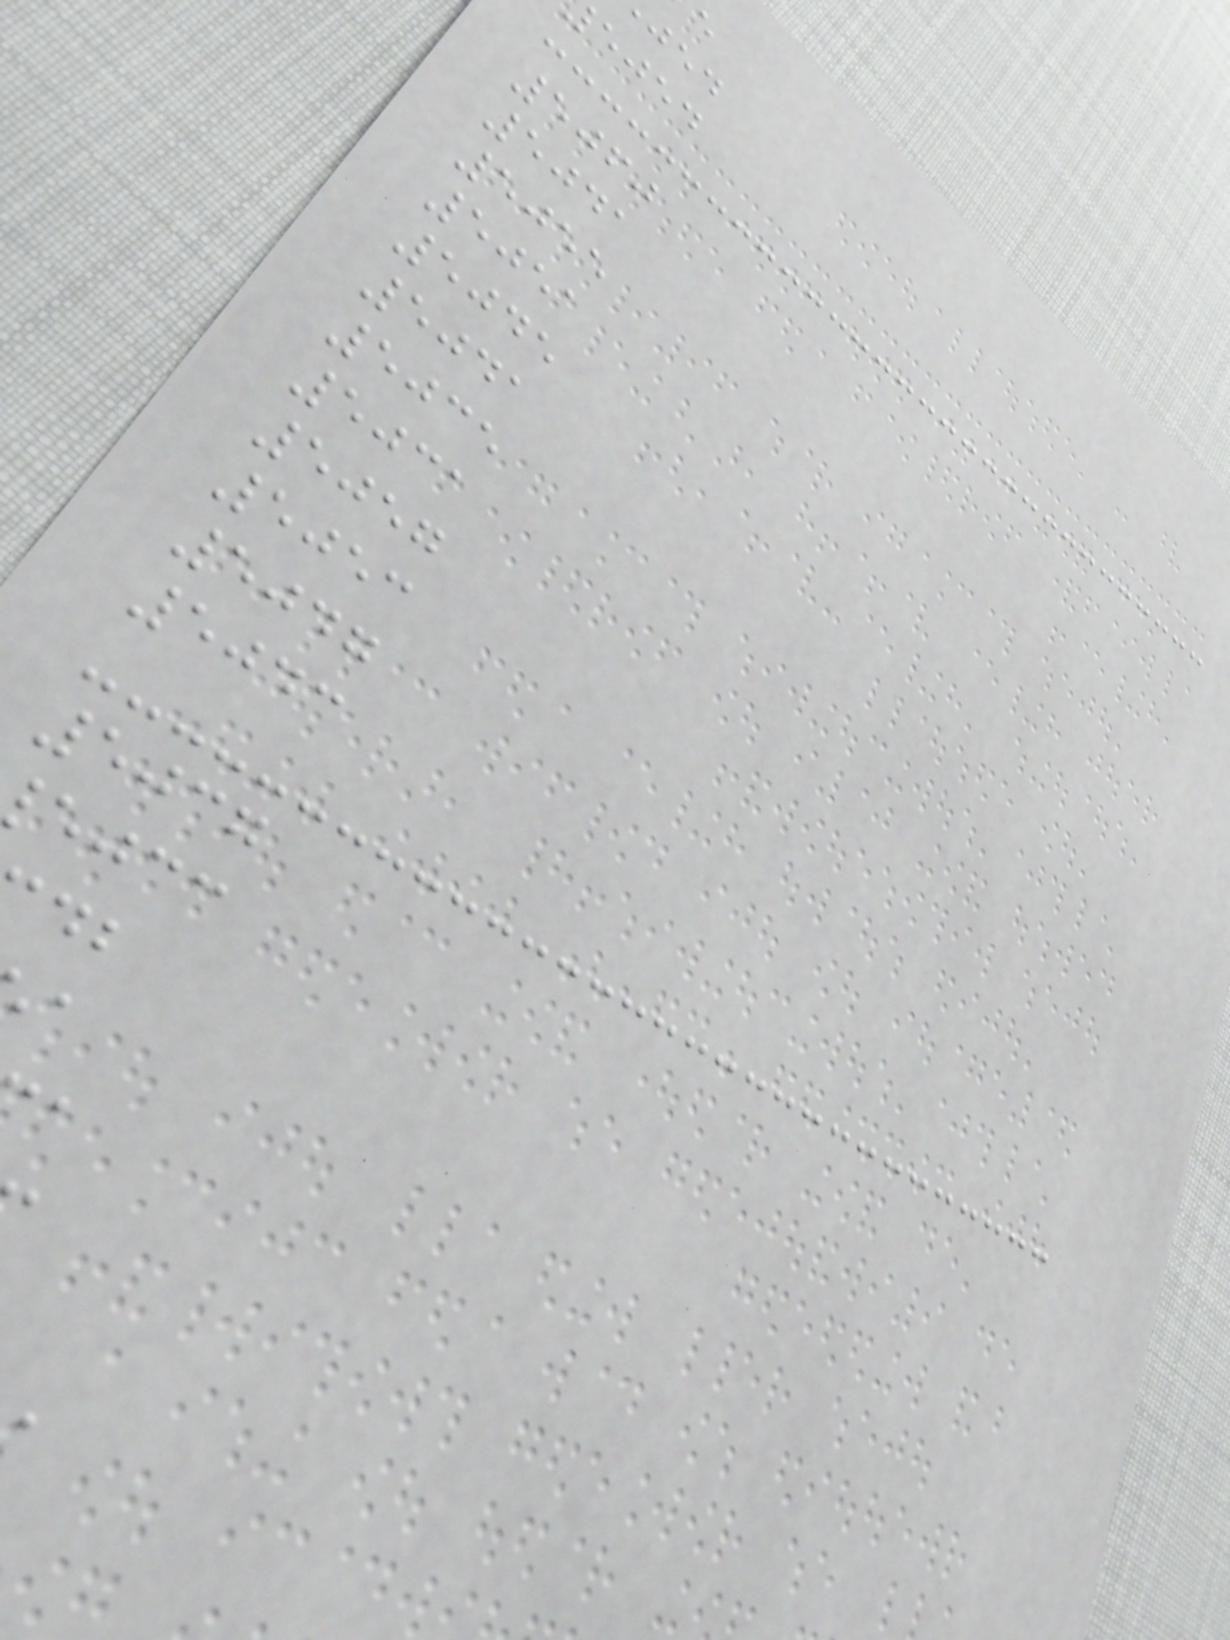ejed
5060
5041
5055
5051
5045
5041
5035
5031
5057
5053
5047
5043
5037
ejcc
